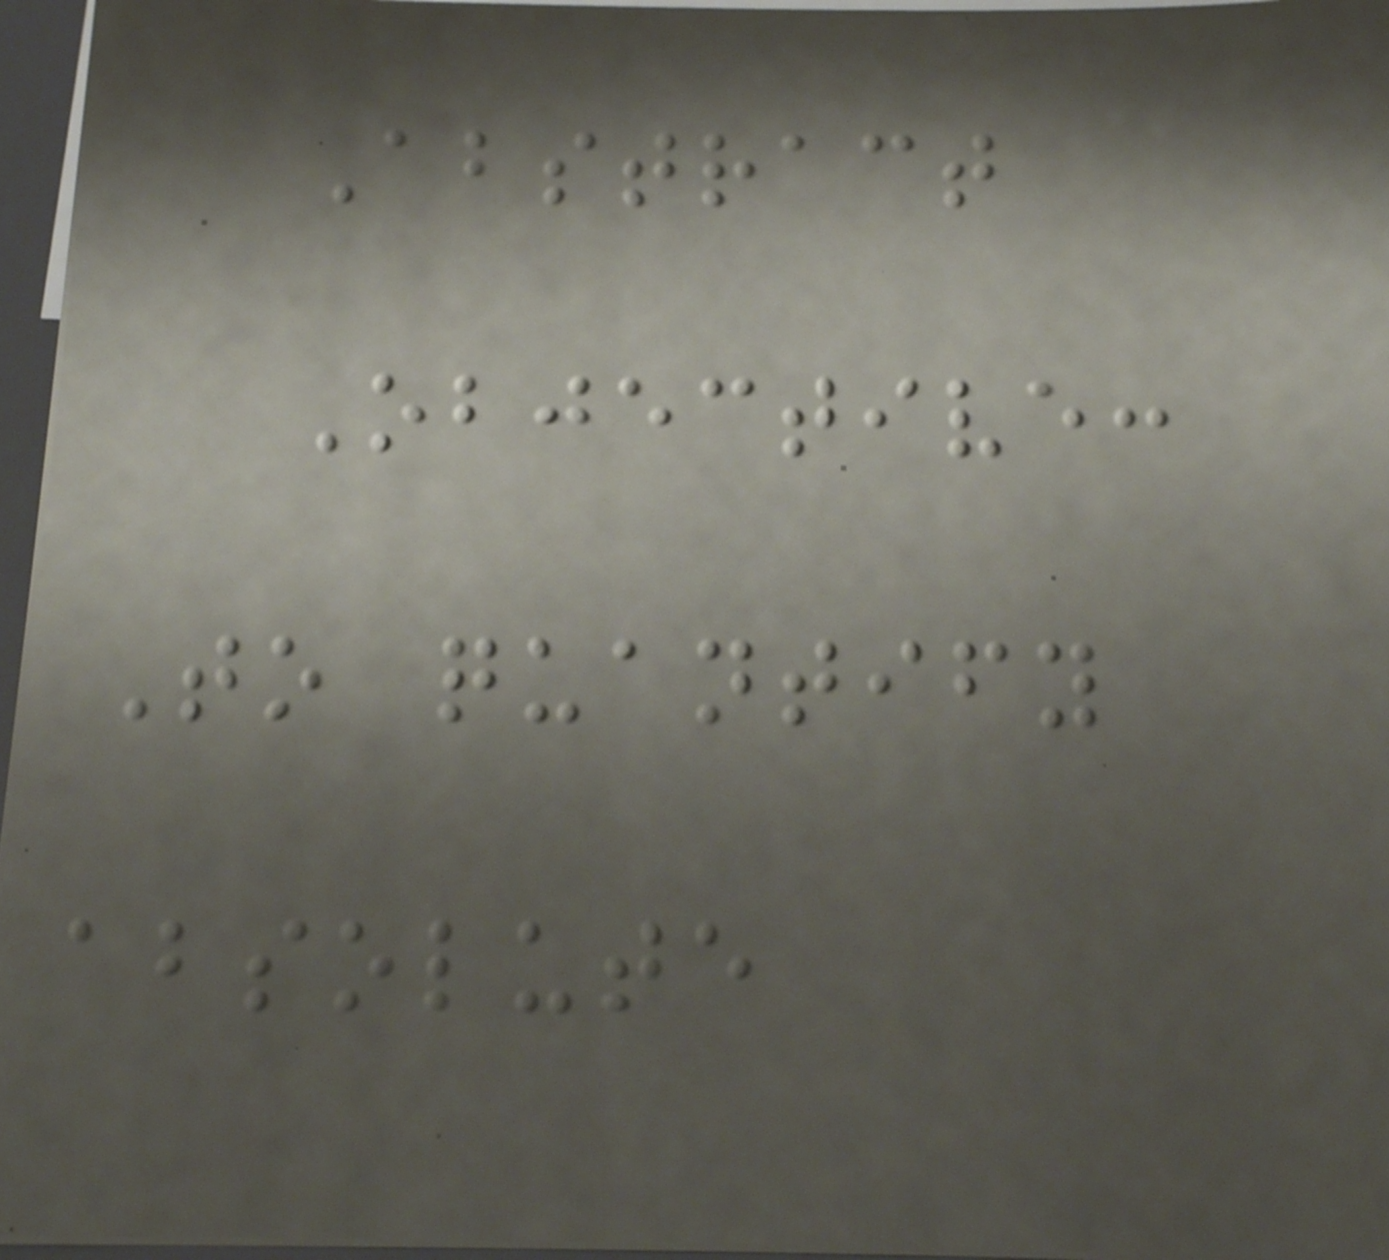Abstract
Objective:
To quantify
absolute
